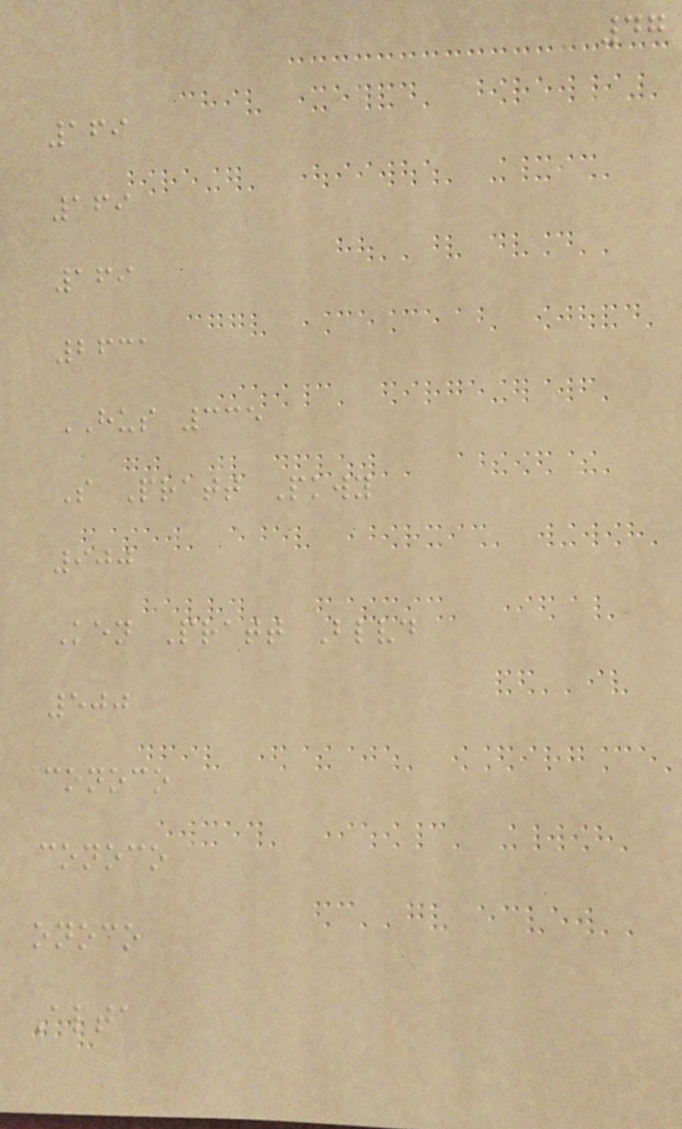47
169
169
169
2631
HUS 335
S Pratt Pkwy
900
Ken Pratt Blvd
500
conoco
conoco
onoco
Alta
